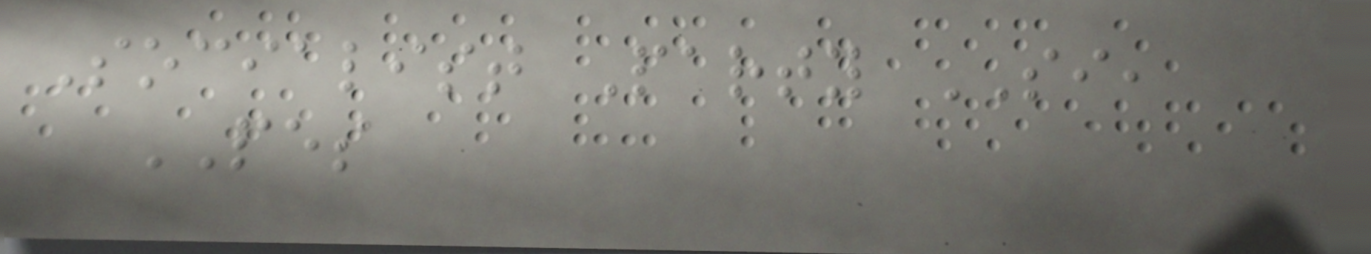Socialist Party SI,
PES
